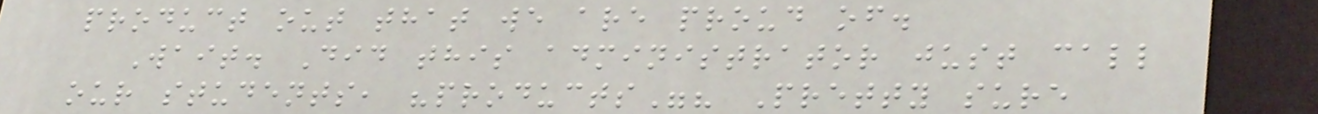product out that we are proud of.
Wait. Did this administrator just call
our students, "products"? Pretty sure
